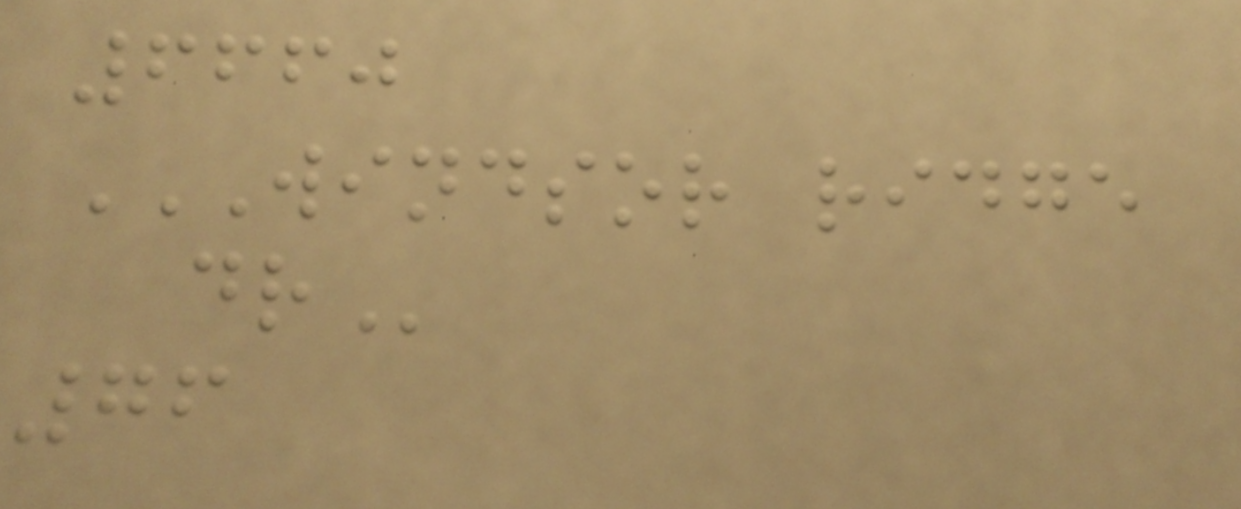6660
WINDSOR RIDGE
DR
76
